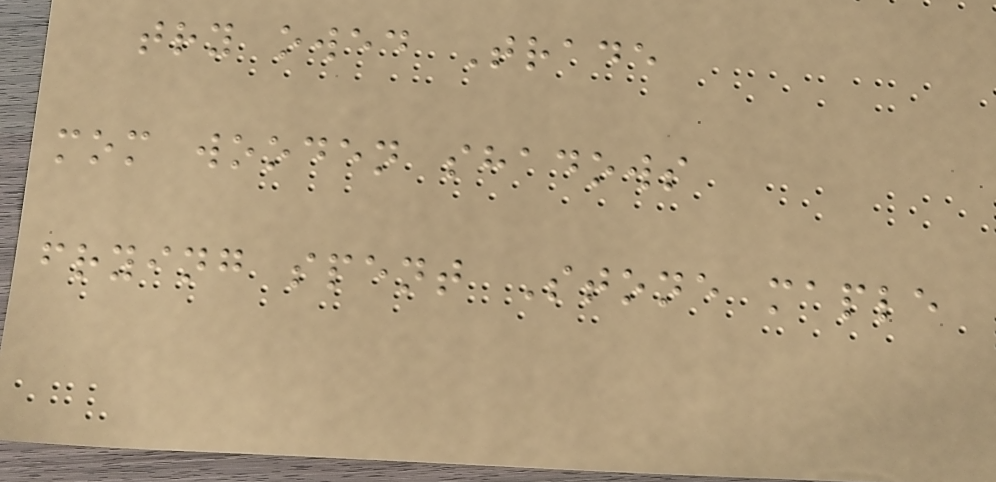try owed Trade
mom wooden shadows
frying spent Stone maple
